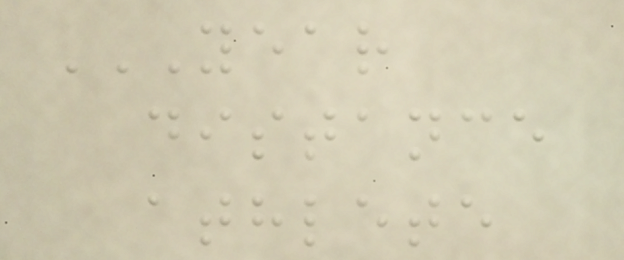YEAR
DISTANCE
ATHLETE
